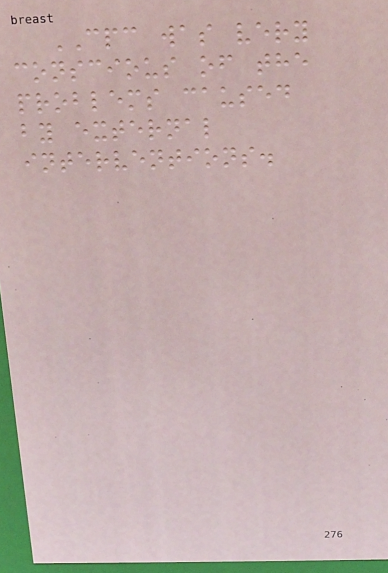CPC was very
conscious of the
problems caused
by external
interventions.
